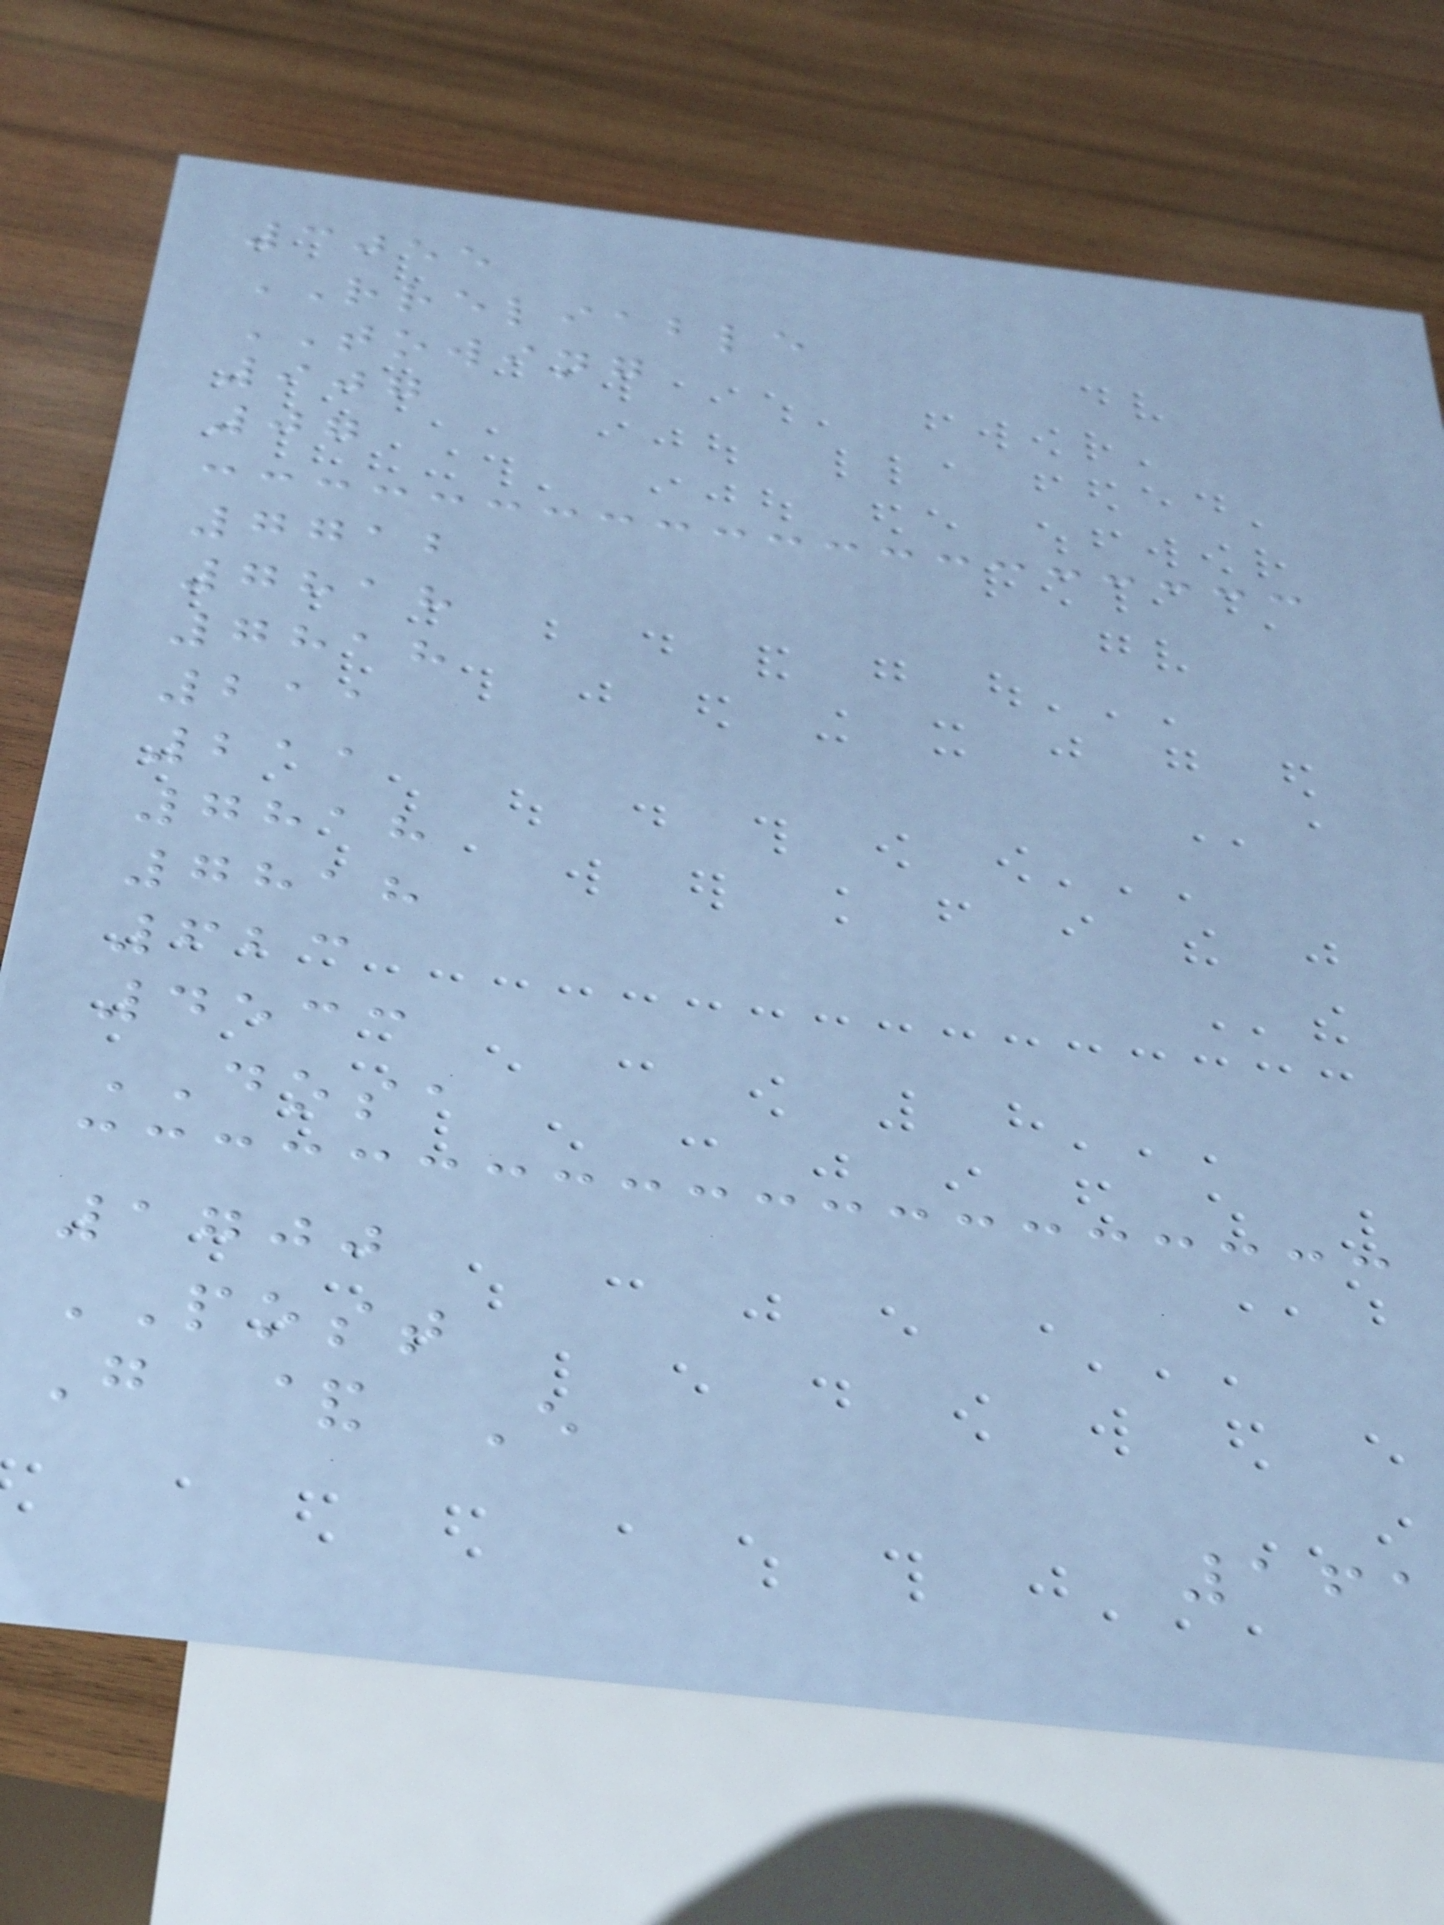3055
RRELIABLE
TOWING
907
07
7712
7818
7818
211
211
7818
7818
623
4533
DOSA
1700
POST
G & E
161
